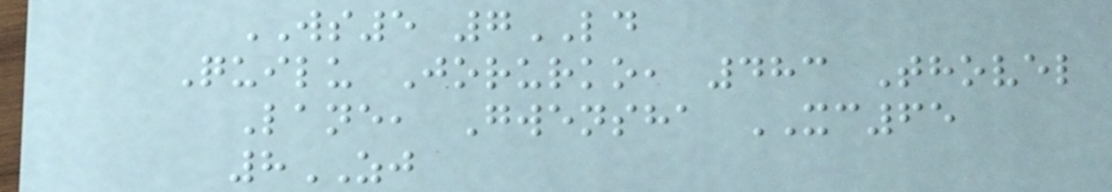WS5 7LD
Quilu Jorurko, 483 Thovel
Lane, Gwensha XC65
8ZJ
